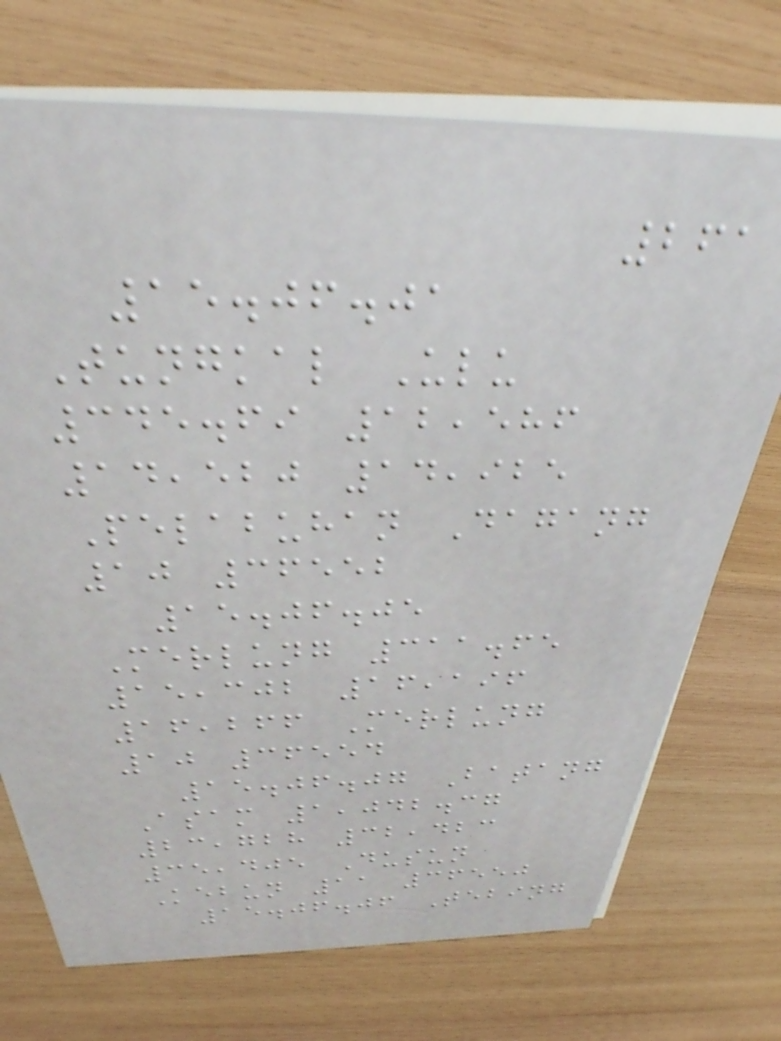261
15.06.01
Tungkal Ulu
345.69 12,586
14,520 14,925
Pelabuhan Dagang
10 36552
15.06.05
Merlung 311.65
15,302 16,196
16,266 Merlung
10 36554
15.06.07 Batang
Asam 1,042.37
23,728 32,423
35,405 Dusun
Kebun 11 36550
15.06.06 Tebing
